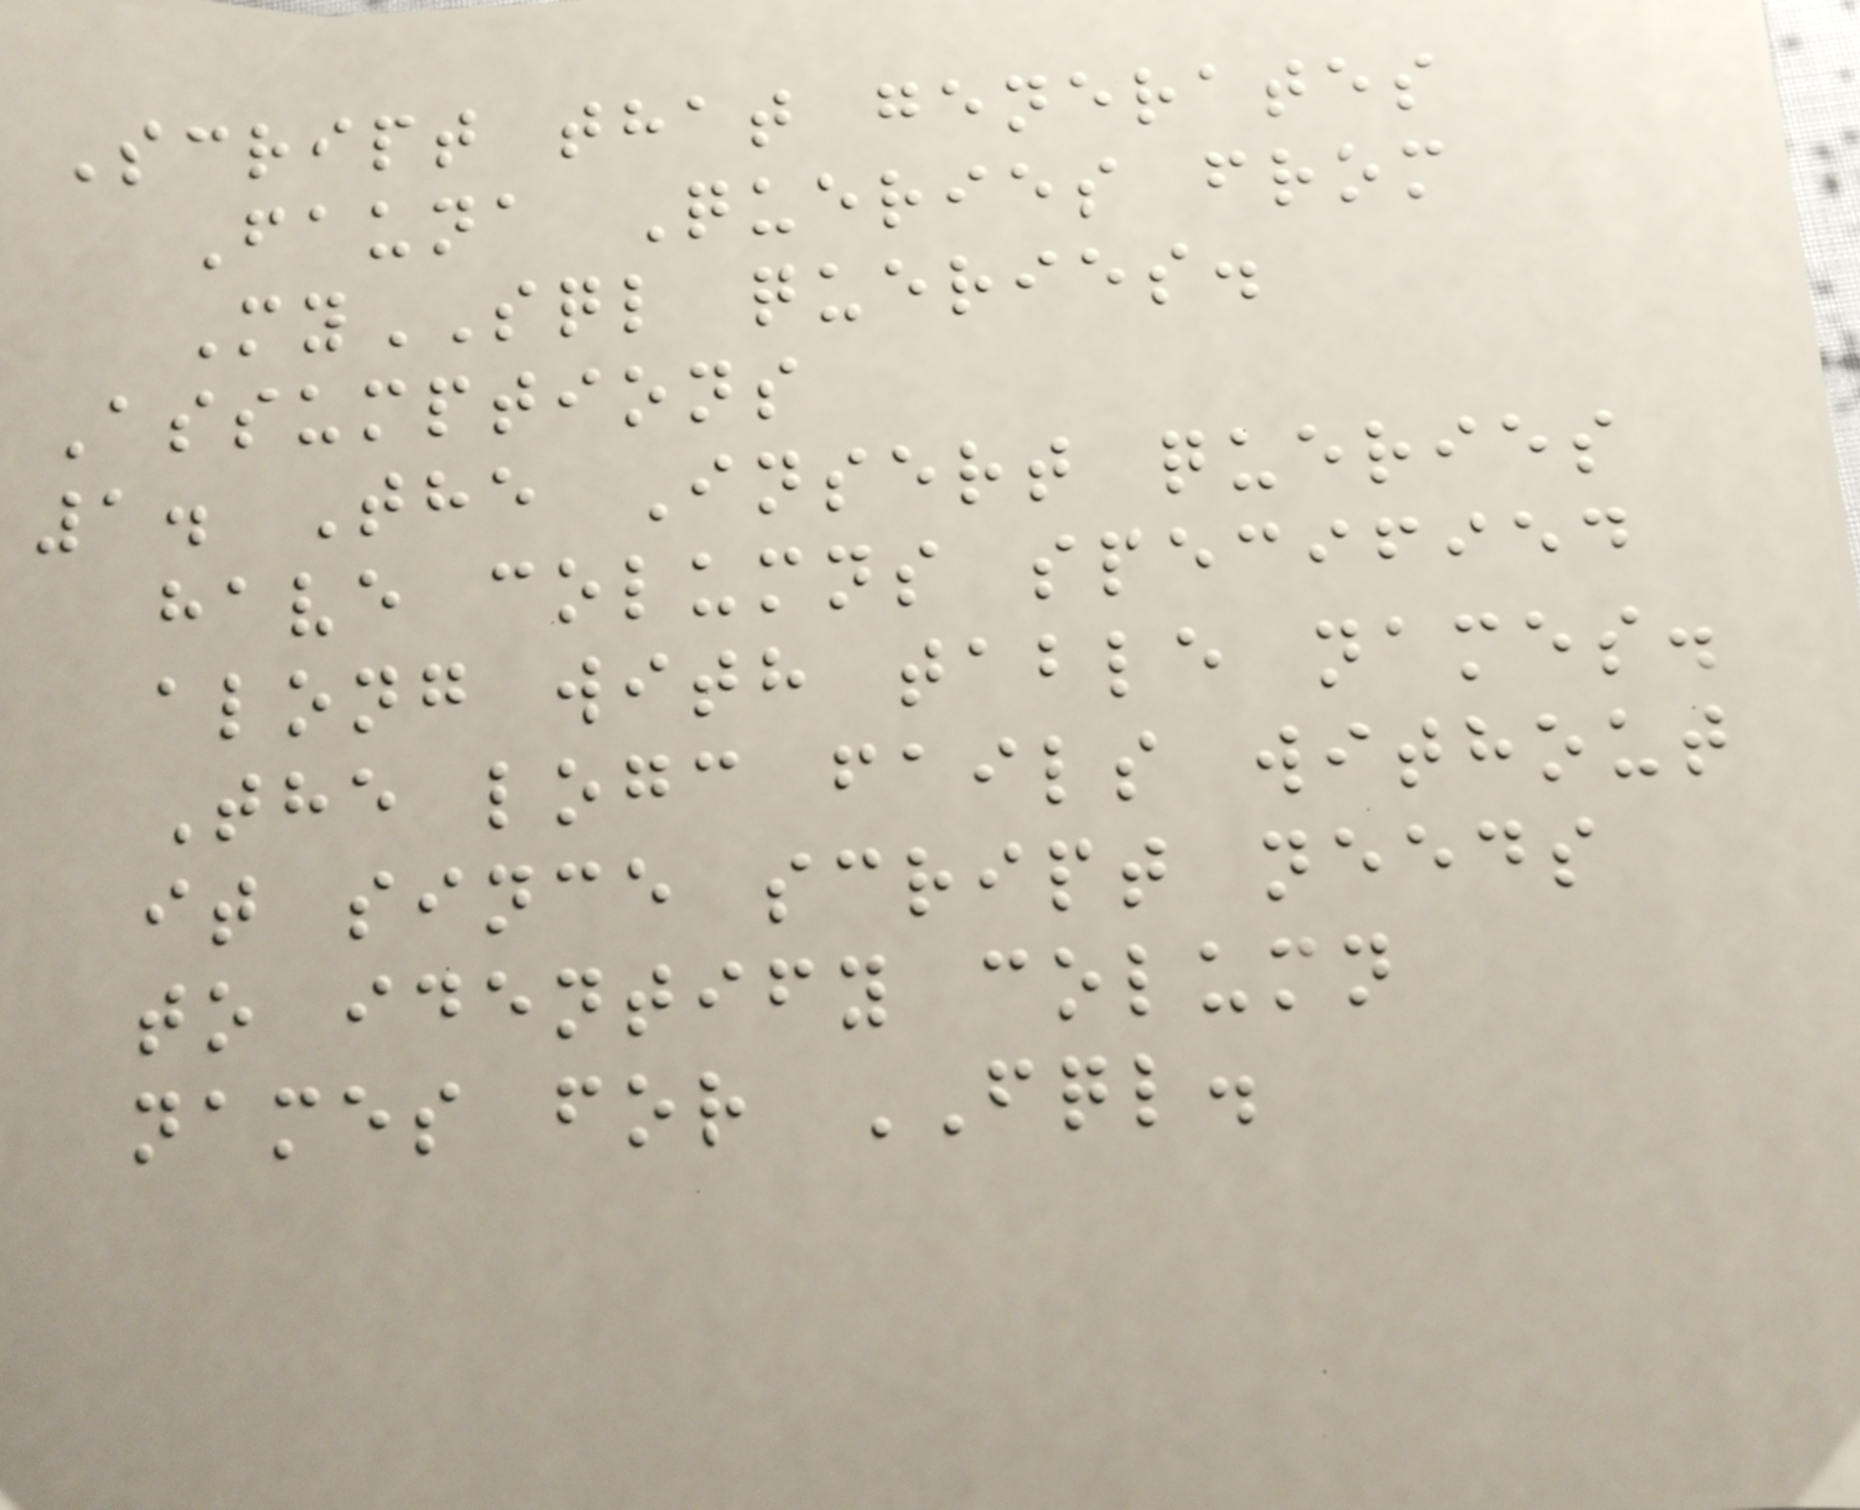Script that generates
Fauna Queries from
MySQL queries.
Assumptions
1. The Insert queries
have columns specified
along with table names.
The logc fails without
it since script needs
to identify column
names for FQL.
